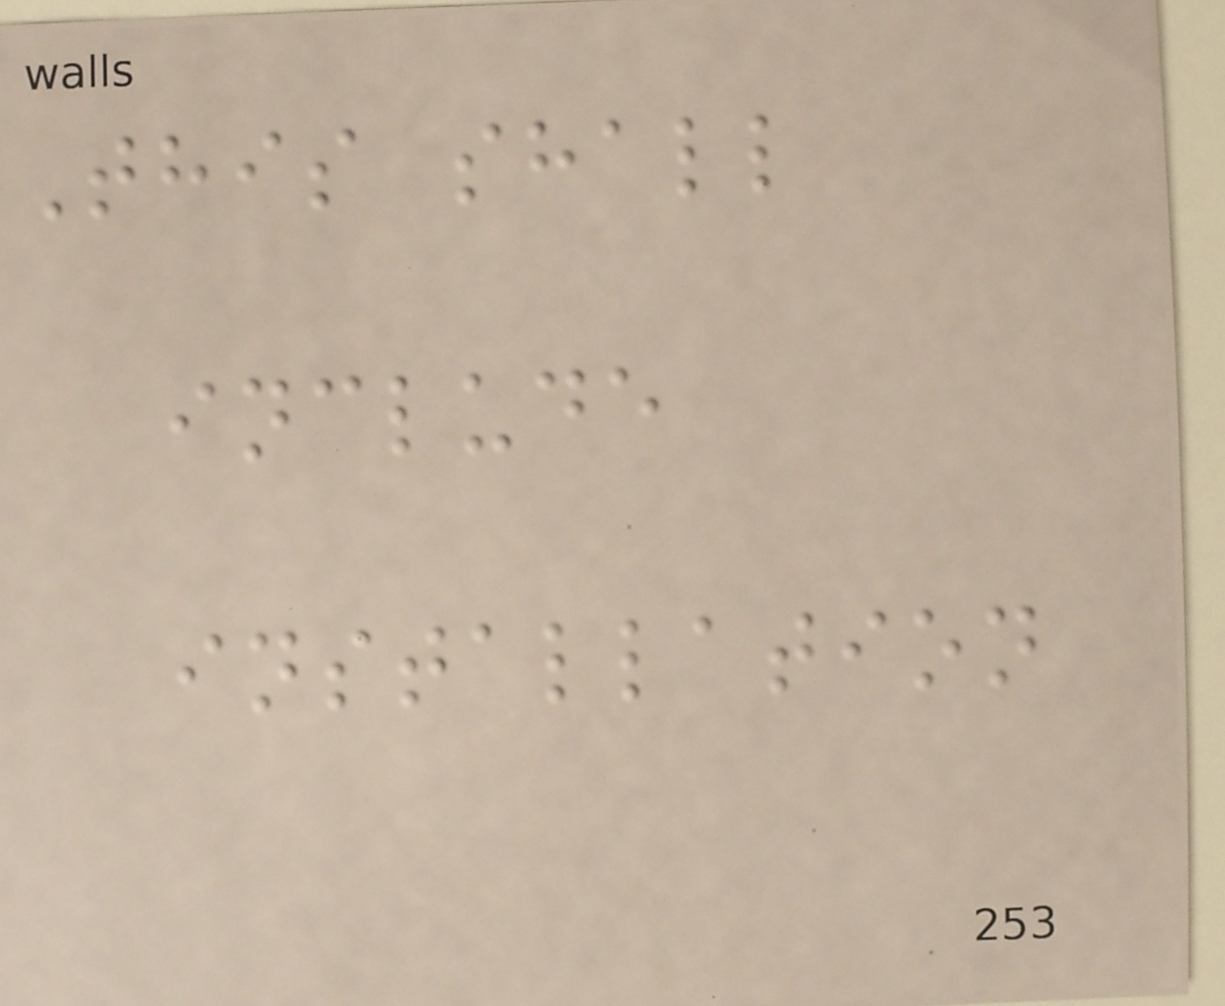This shall
include
installation
